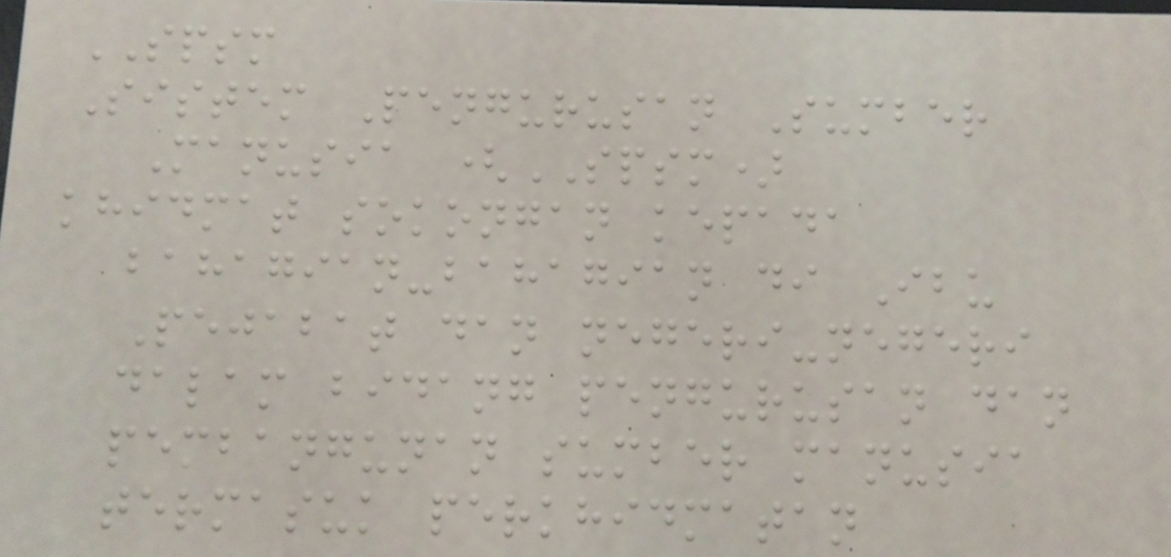SPSM
Sistem Pengurusan Sumber
Manusia (SPSM)
khidmat sokongan kepada
bahagian-bahagian di Ibu
Pejabat dan negeri-negeri
dalam bidang pengurusan dan
pembangunan sumber manusia
termasuk perkhidmatan
